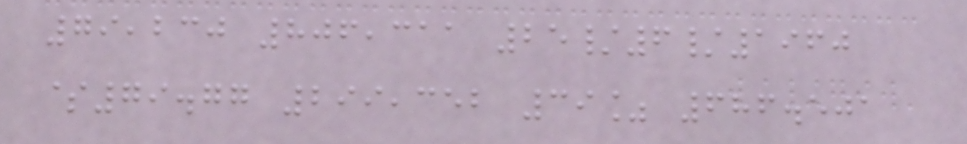79,230 806,311 25/6/1960
$79.77 299,352 39% 686.501
